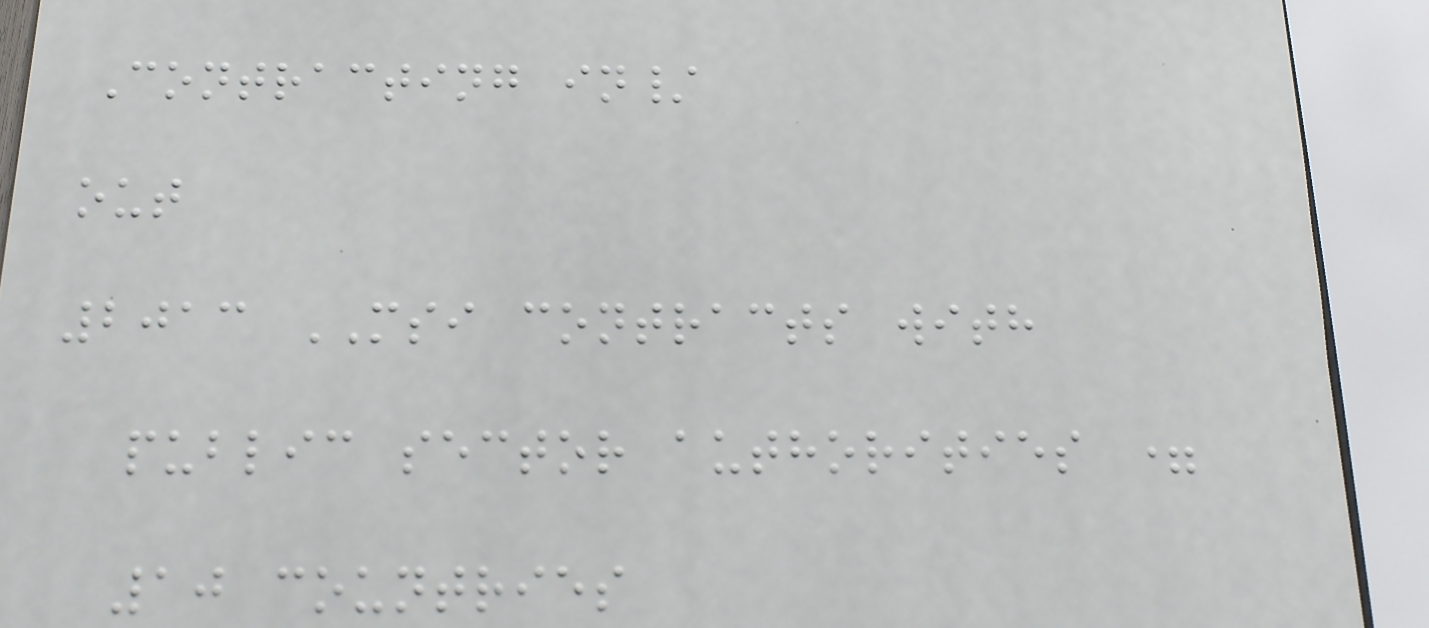Contracting in/
out
2013 MSI contracts with
public sector authorities =
10 countries
